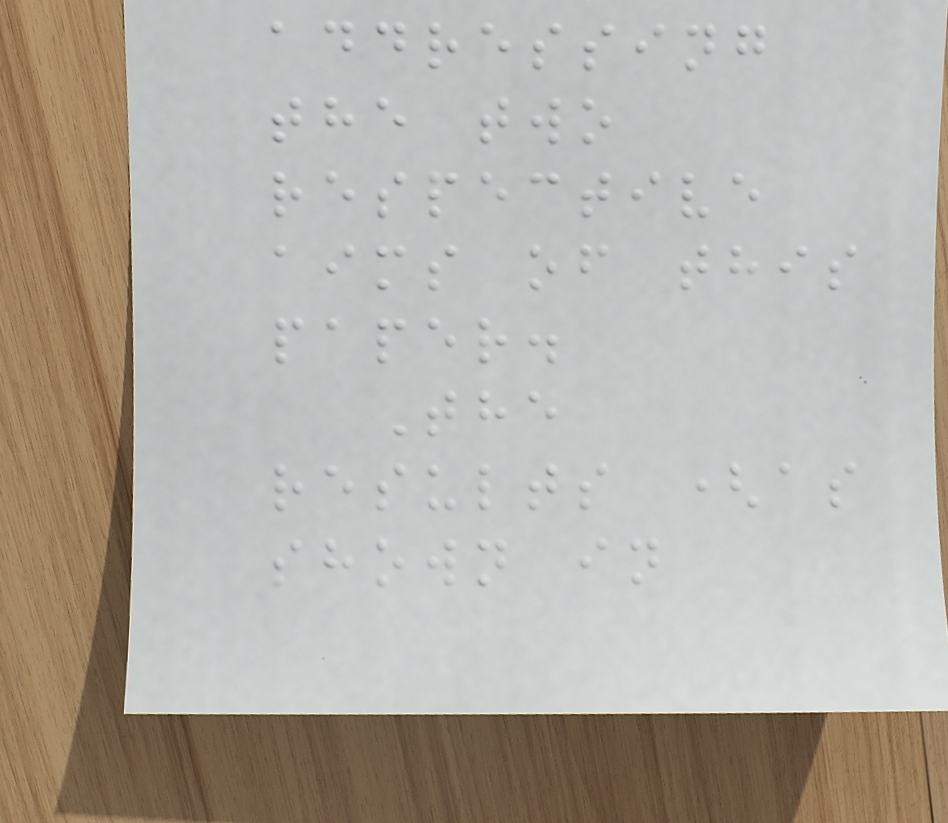addressing
the two
respective
aims of this
paper.
The
results (as
shown in
